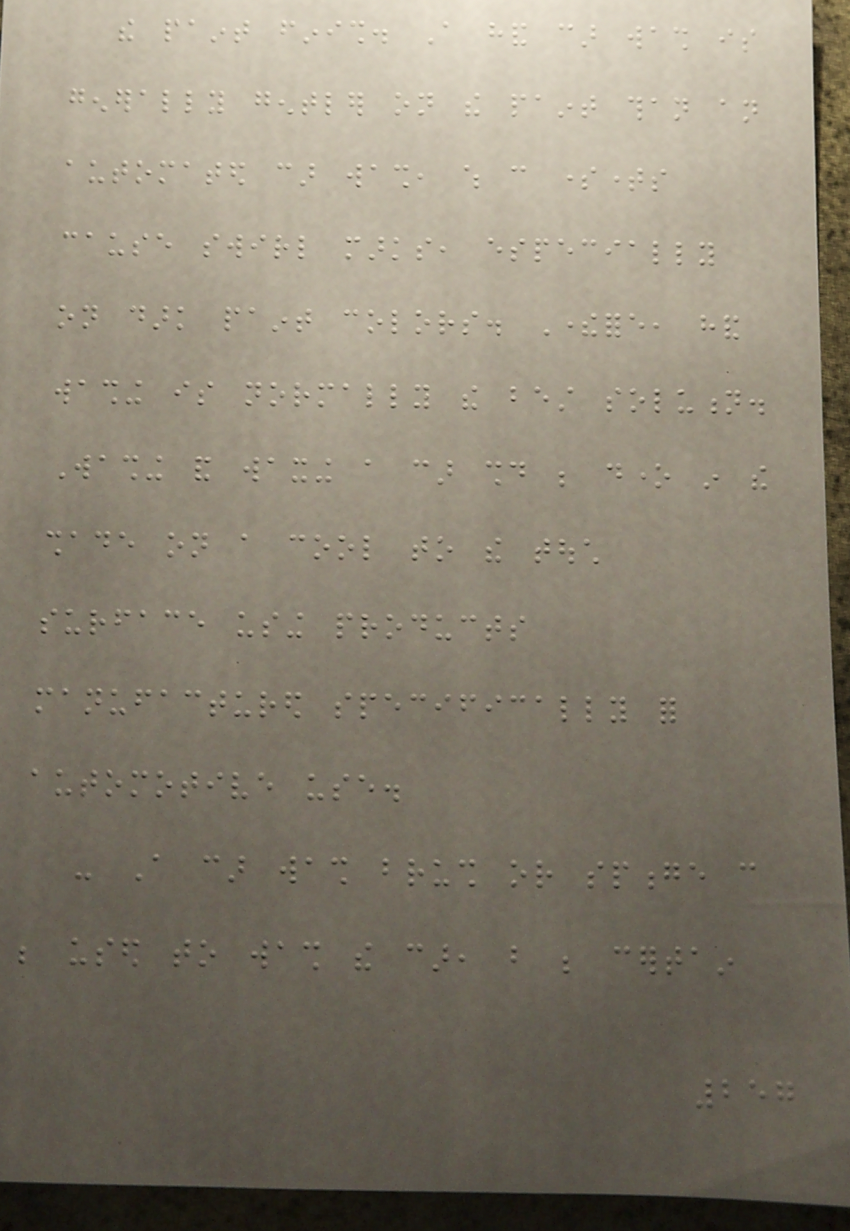the paint finish. A hand car wash is
generally gentler on the paint than an
automated car wash, which can sometimes
cause swirl marks, especially
on dark paint colors. Therefore, hand
washing is normally the best solution.
Washing and waxing a car should be done in the
shade on a cool to the touch
surface using products
manufactured specifically for
automotive use.
- A car wash brush or sponge can
be used to wash the car, but be certain
257
